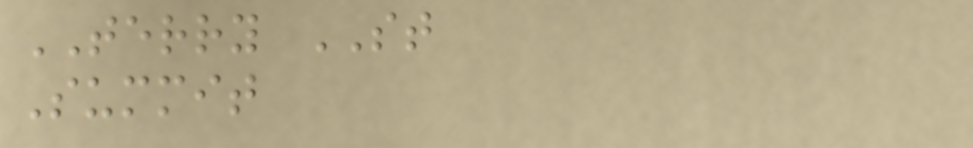TERRY ST
Summit
